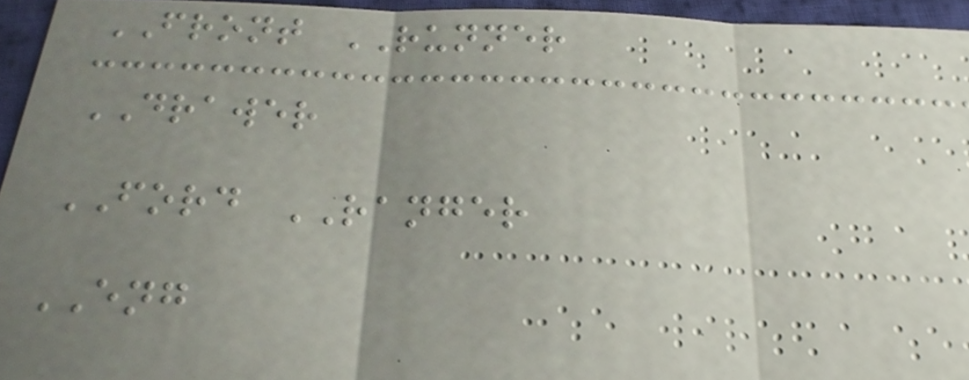FRONT RUNNER
DRAWER
FORD RANGER
ENG
